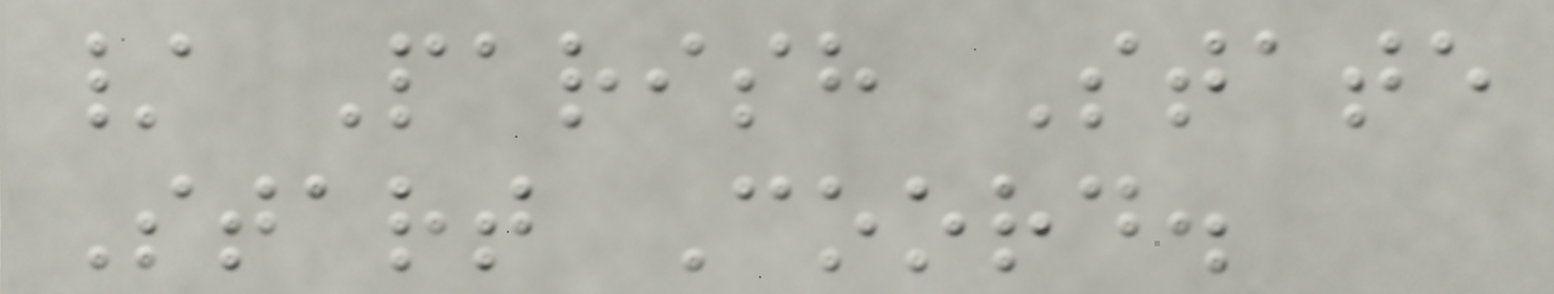/ Parish State
Start Coord.
